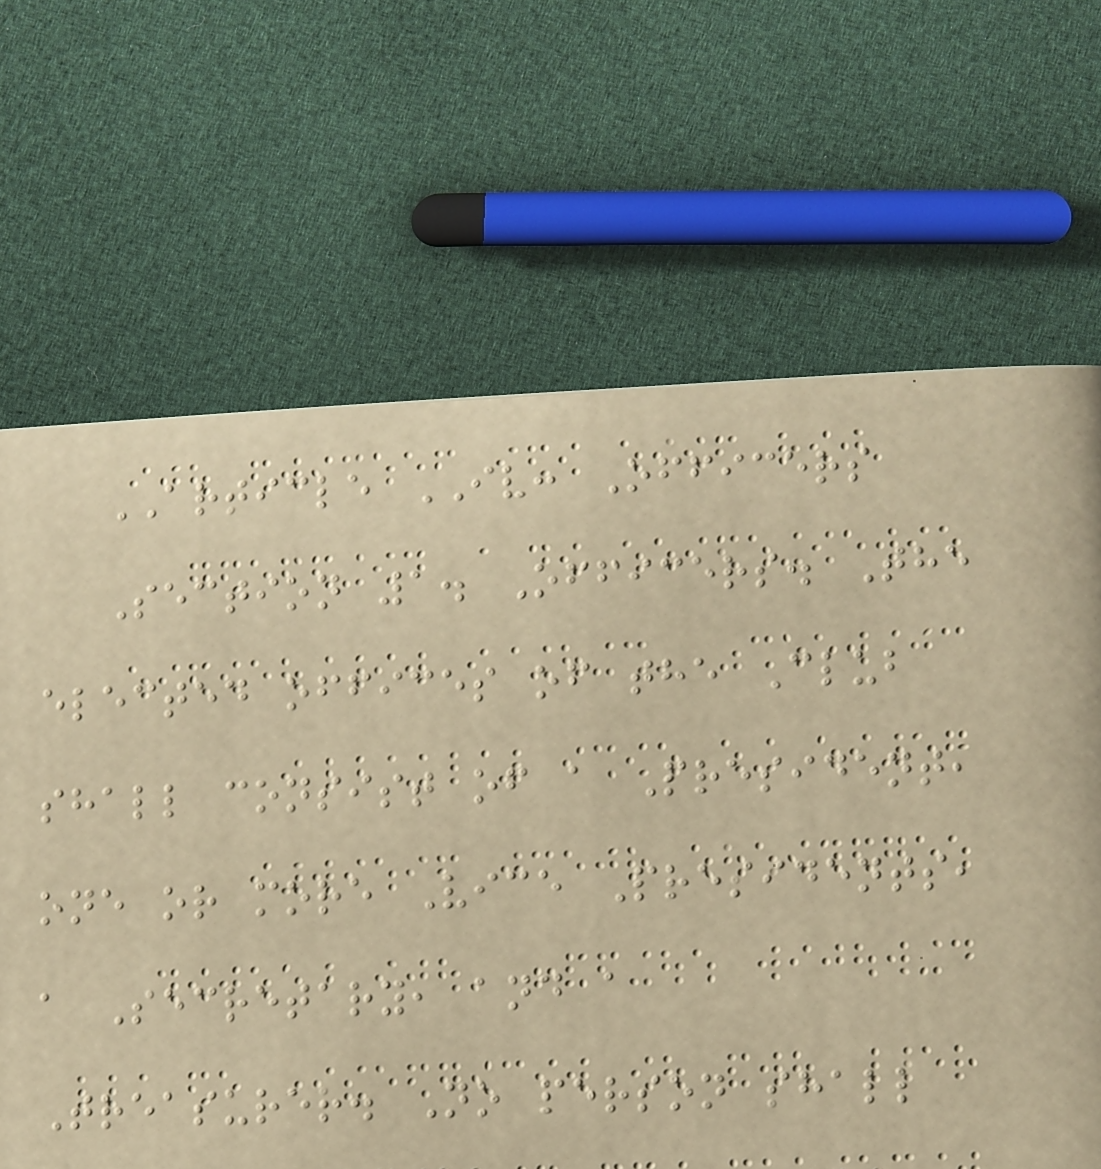ARTICLE IV: Officers
Section 1. Officers. The
elected offices of the Club
shall consist of a President,
one or more Vice Presidents,
a Secretary, and a
Treasurer. No person shall
